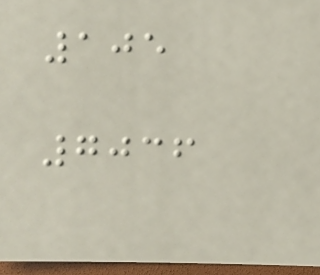105
7036
